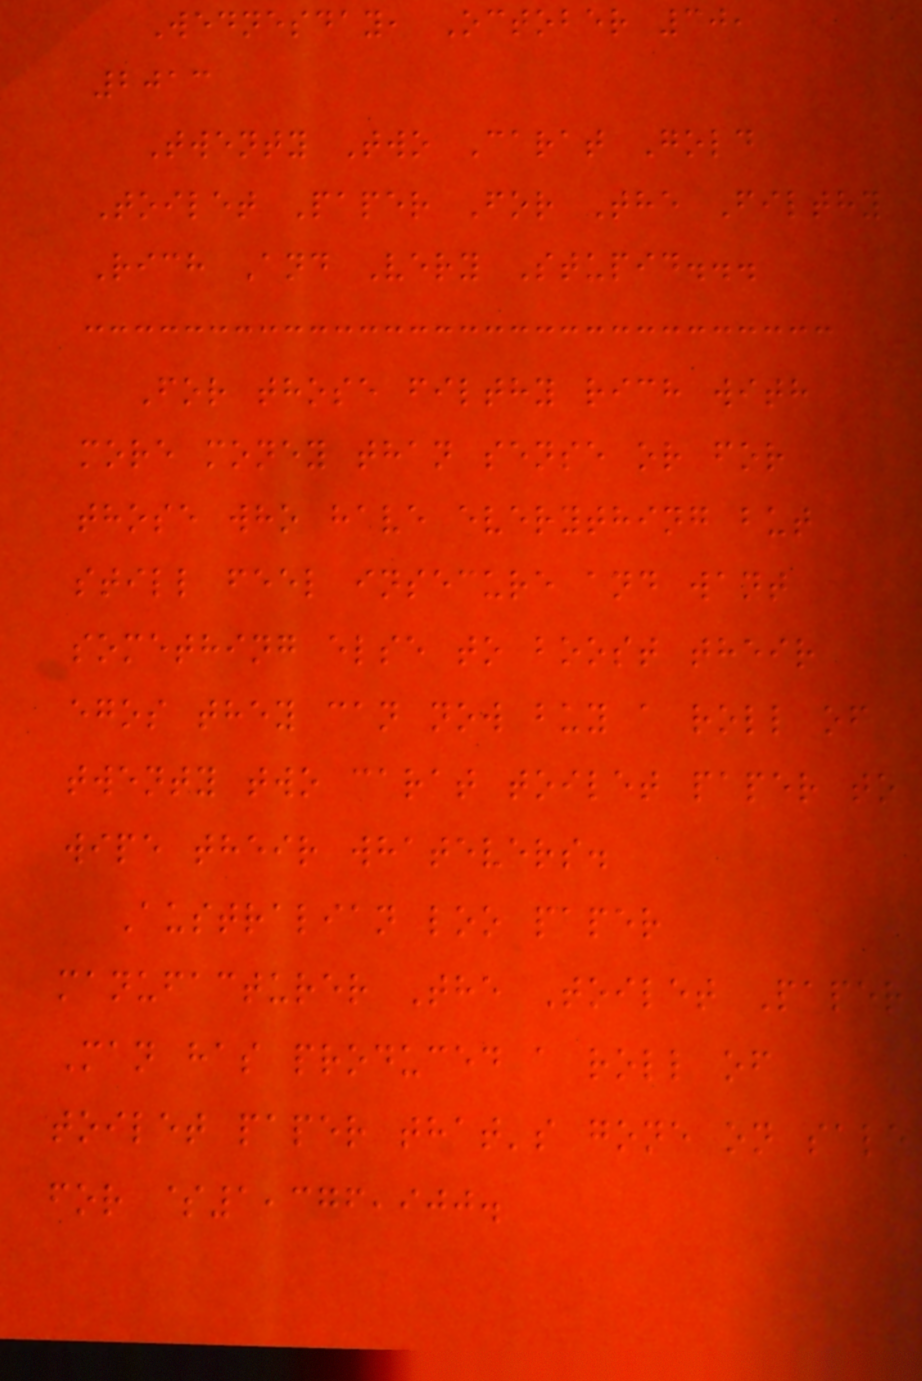Wednesday, October 30,
2013
Twenty Two Carat Gold
Toilet Paper For The Filthy
Rich And Very Stupid...
For those filthy rich with
more money than sense or for
those who have everything but
still feel insecure and want
something else to boost their
egos they can now buy a roll of
twenty two carat toilet paper to
wipe their whatevers.
Australian loo paper
manufacturer The Toilet Paper
Man has produced a roll of
toilet paper that's gone on sale
for $1,376,900.
